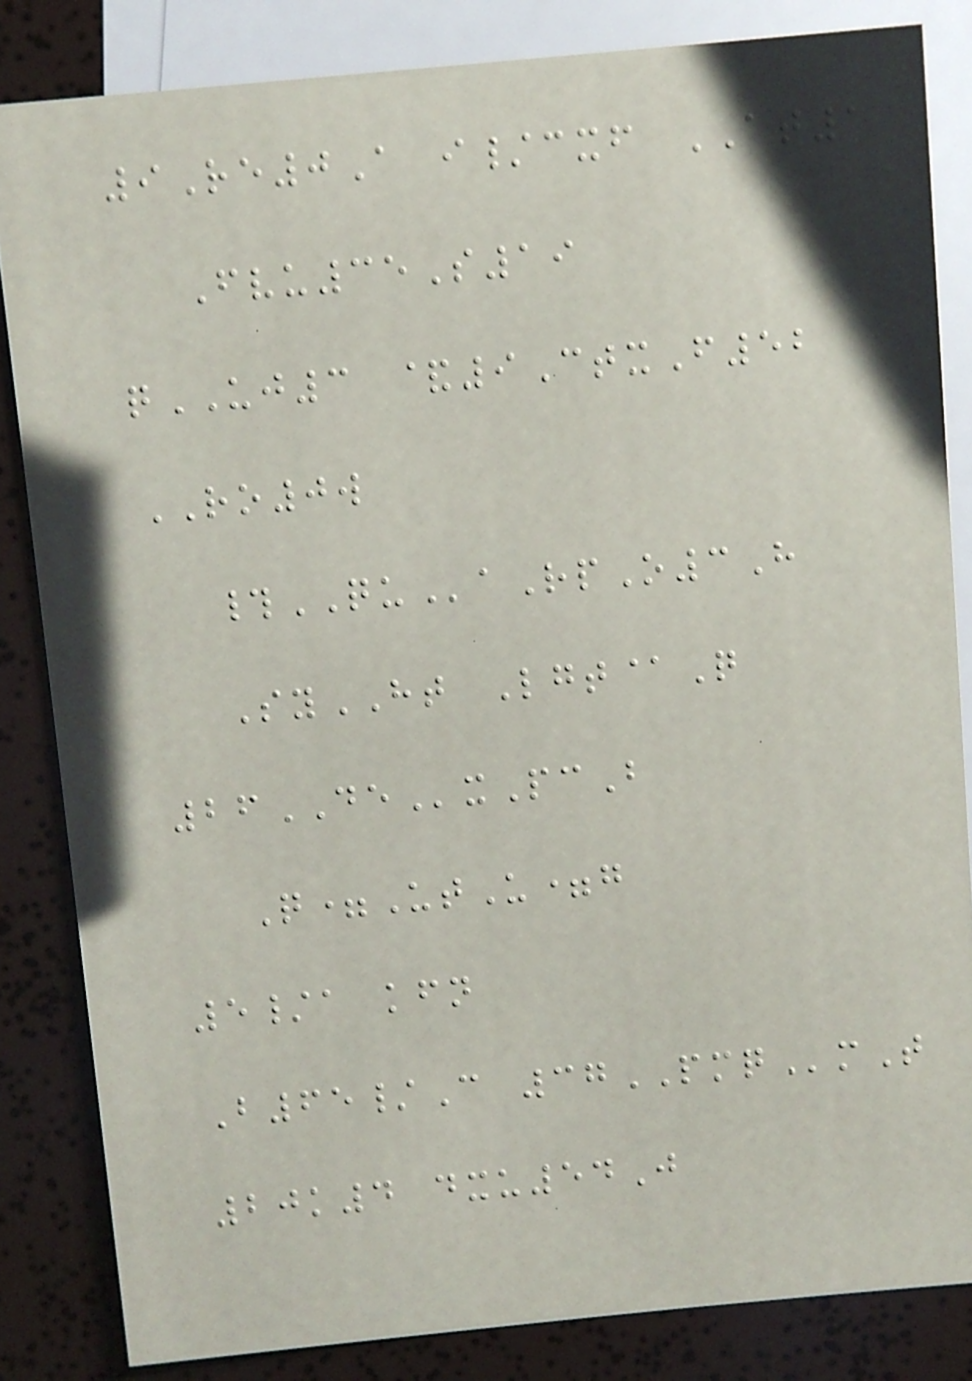9Re0A i/cxf AT1
Fvu35S19
qUJ3 &9CtxF52
RO0w
#QUaRpO3H
SyHT Lgt@Q
26DExPcB
Q=UtU=g
5/a kfn
B65/C 37PMQmT
20k4 dxu54J
